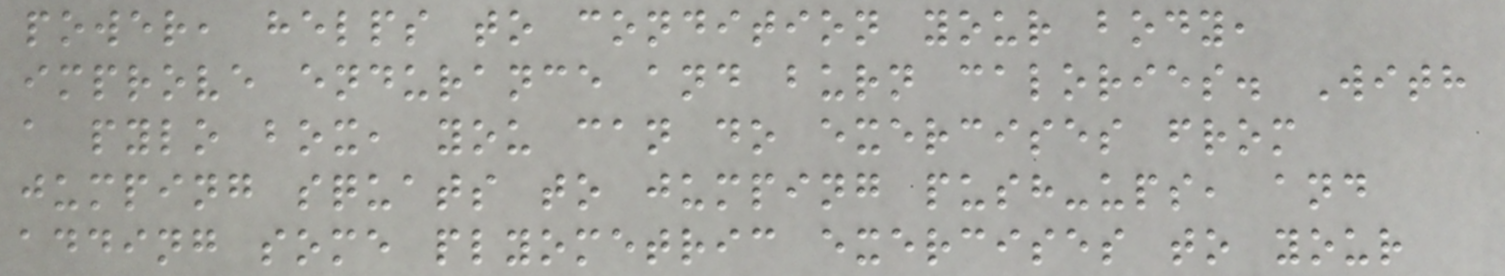power, helps to condition your body,
improve endurance and burn calories. With
a pylo box, you can do exercises from
jumping squats to jumping push-ups, and
adding some plyometric exercises to your
